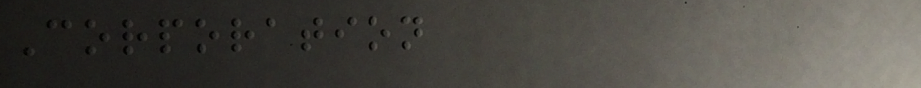Corporation
